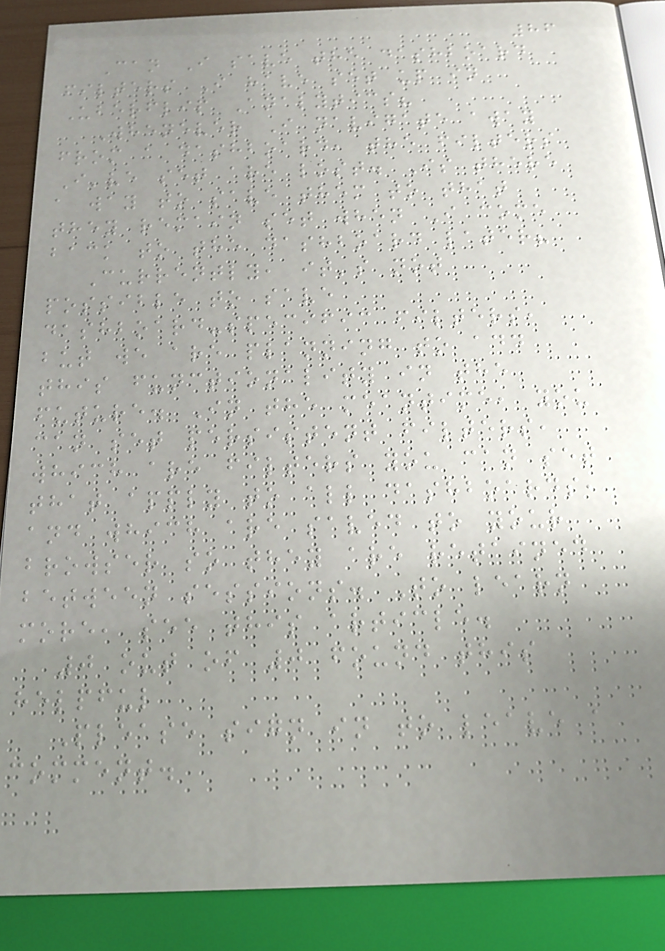86
Can I save the dashboard
filters I have set up in
Uberflip Analytics?
Whenever I navigate away
from a dashboard, the filters
I've set are lost. Is there
a way to save them to that
they remain set when I come
back to the dashboard later?
Currently, it's not
possible to save
dashboard-specific filters,
but we are planning to add
this functionality in the
future. In the meantime, you
can set persistent filters,
which are filters you can set
that apply to all dashboards,
and which are saved to your
browser so they are retained
between sessions. To learn
more, see this article.
0 out of 0 found this
helpful
Please sign in to leave a
comment.
